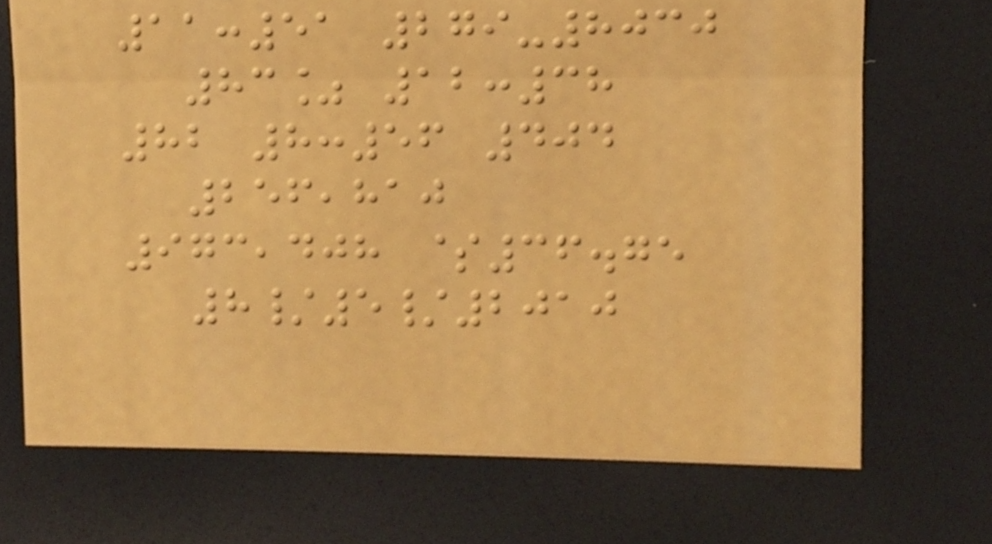11:51 279-8030
83% 12:38
82 8:56 404
256,810
973,408 $36.75
8/5/2010
